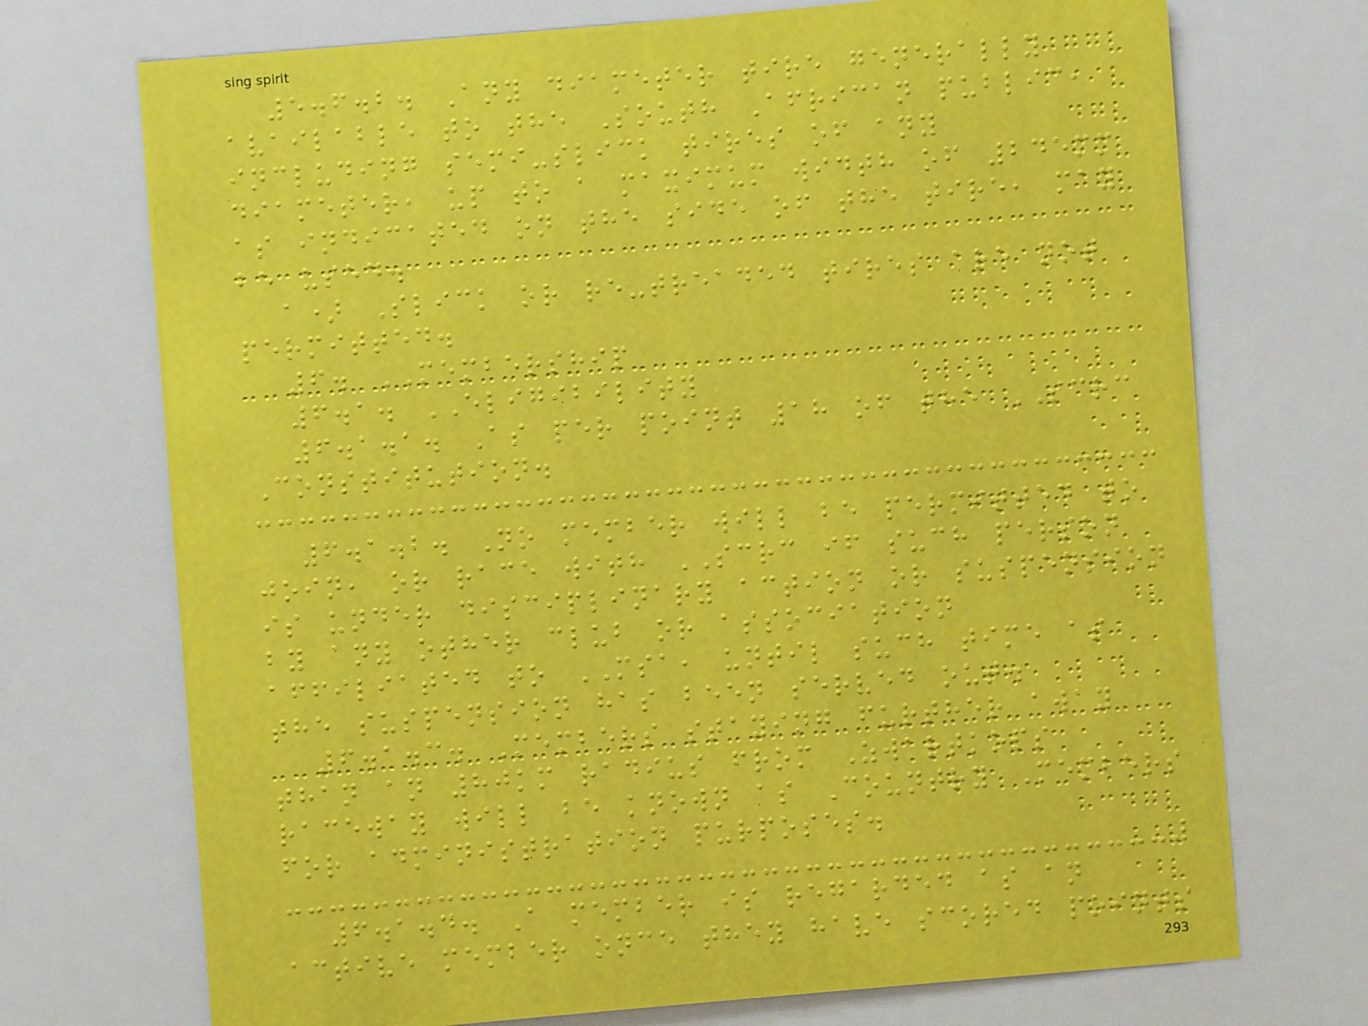5.6.2. Any diameter tire generally
available to the South African public,
including semi-slick tires of any
diameter, up to a maximum width of 245mm
as indicated on the side of the tire, may
be used.
a) Slick or re-treaded tires are not
permitted.
6. MEMBERSHIP
6.1. ELIGIBILITY
6.1.1. As per point 18 of the SCRC
Constitution.
6.1.2. No member will be permitted to
join, or race with SCRC if such person
is under disciplinary action or suspension
by any other club or association
affiliated to MSA, until such time as
the suspension has been served out.
6.1.3. Members staying further away
than an 80km radius from Zwartkops
raceway will be known as Country Members
for administration purposes.
6.1.4. A member is regarded as an
active member once they have scored points
